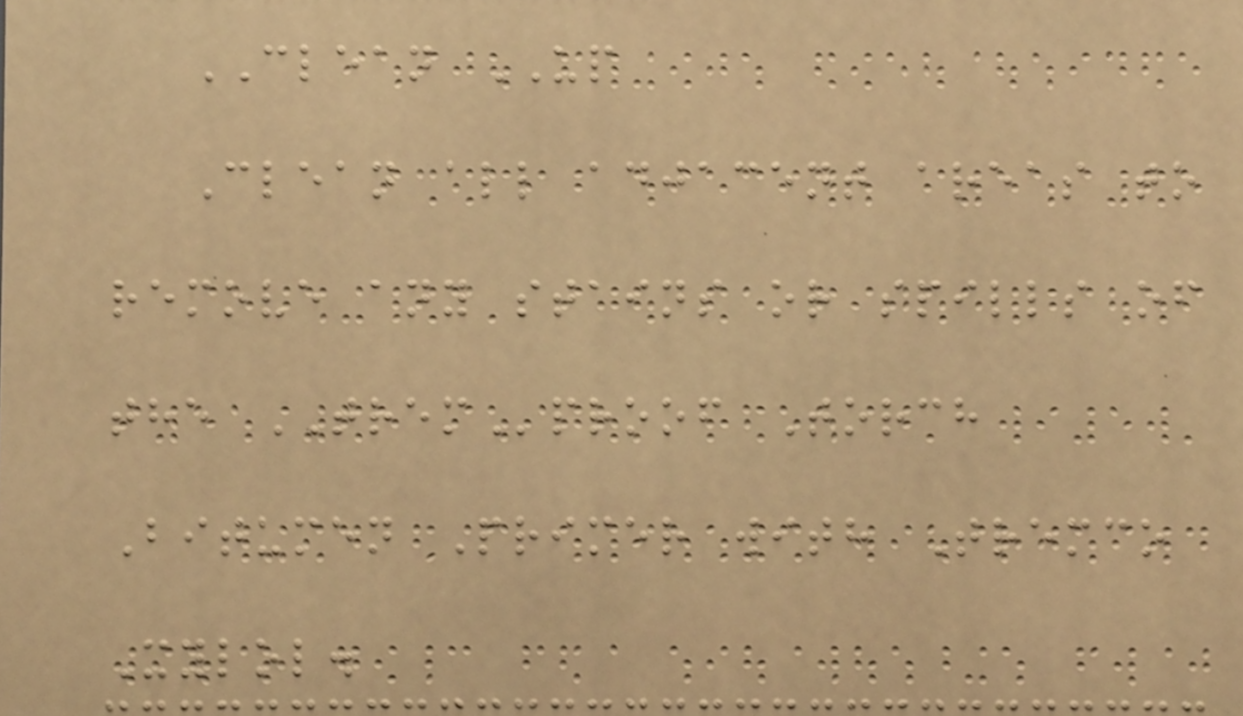CLEAN UP
Clean all adjacent areas to
remove any stains or spills of
the TREMproof Torch
Bitumen Primer with Tremco
Xylol.
